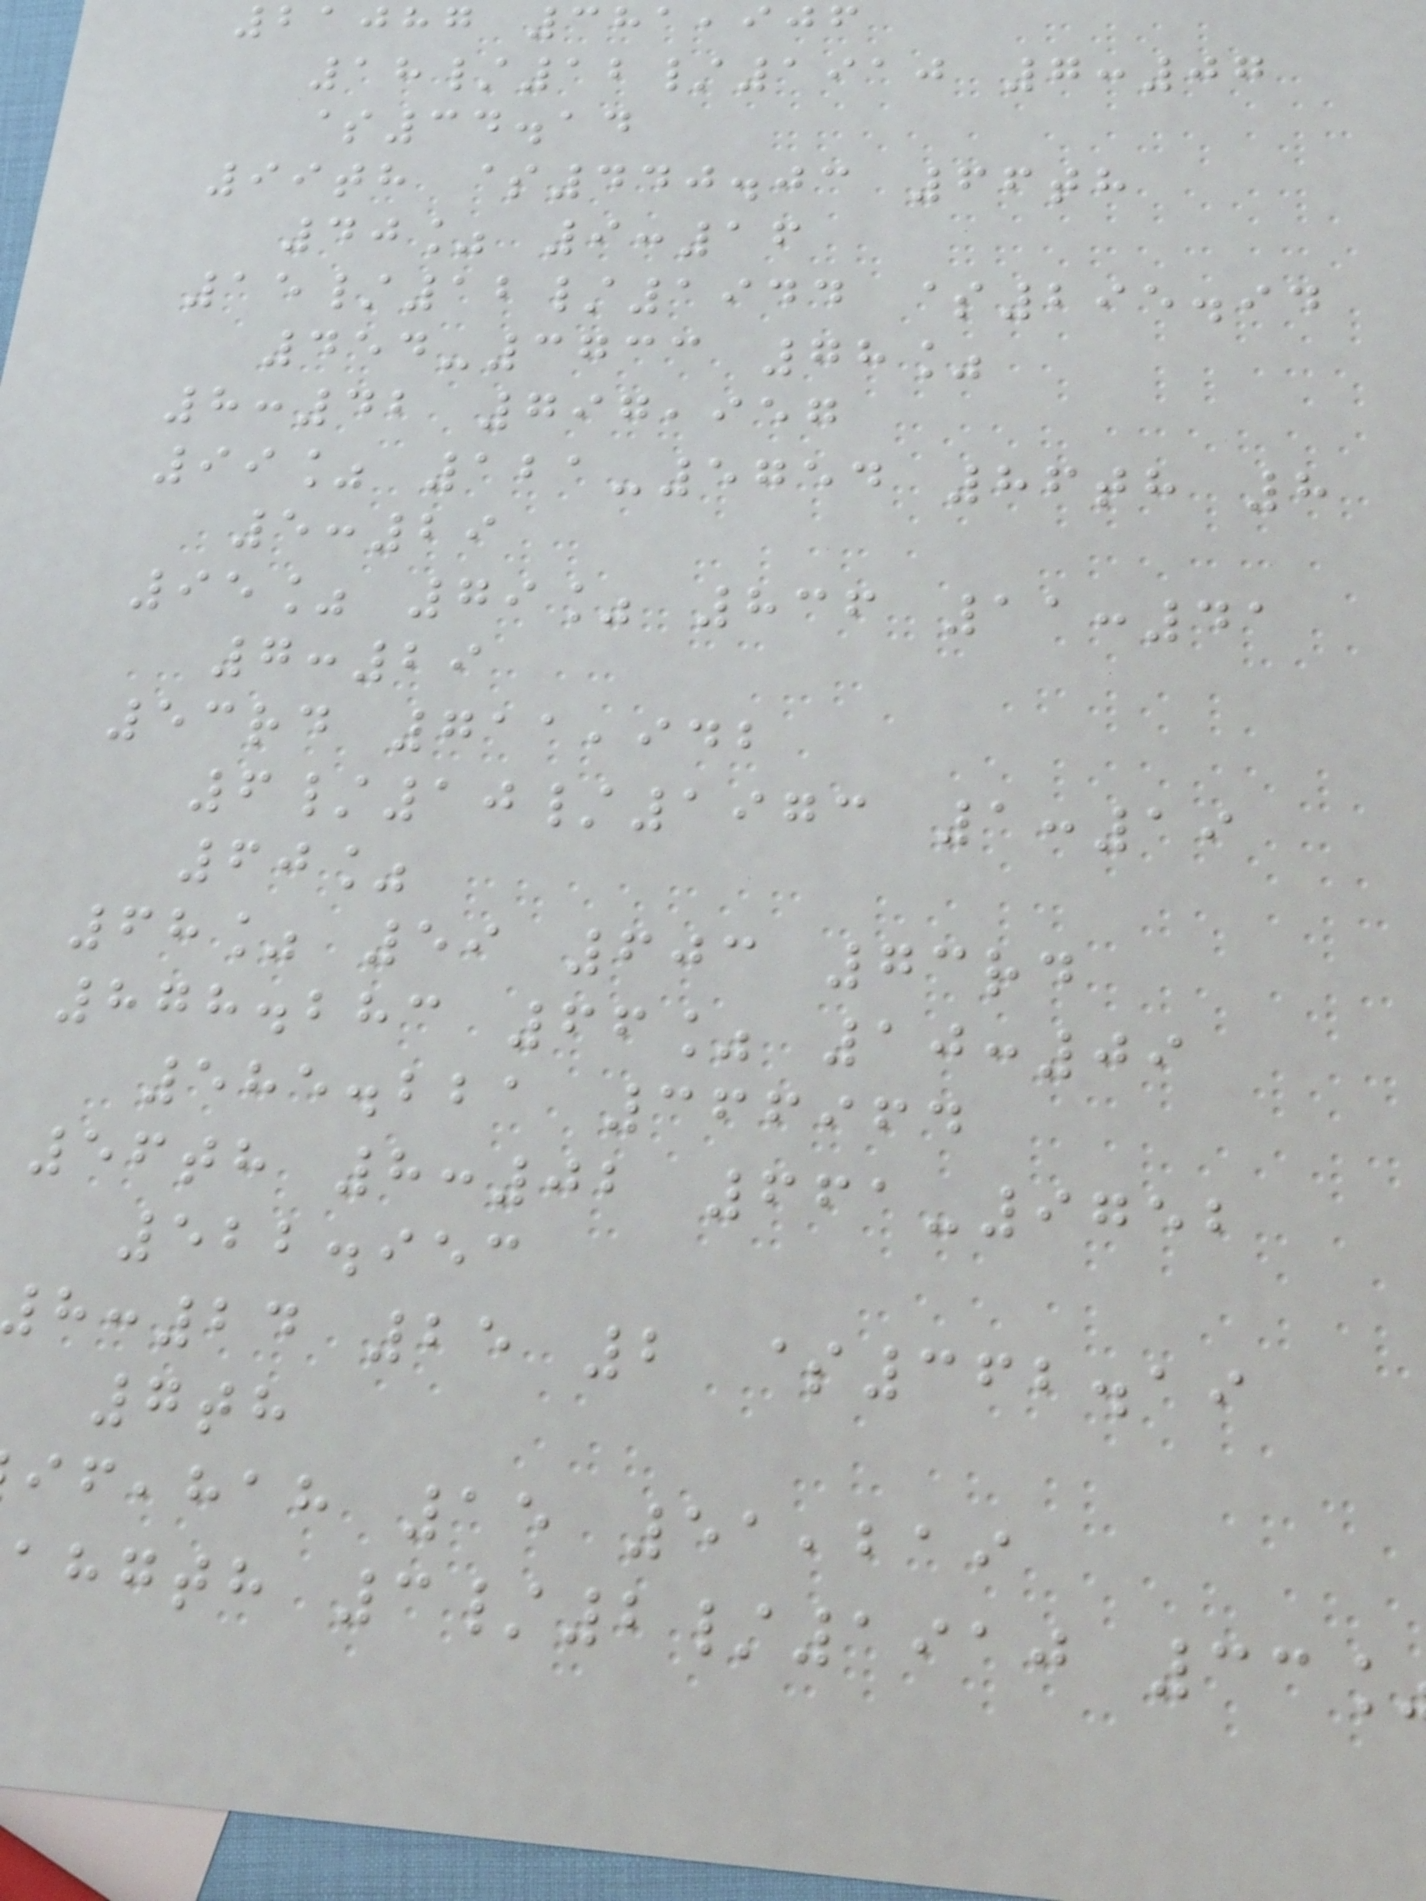21087 381,906
18/12/1910 7:07
$34.14
99th $440.03 66th
40% 9:16
15/12/1944 $295.94
454-3733 78%
8:42 797,957
99% 121-5754 86th 8
5:29
95% 79% 836 11:41
7:29
53rd 711,942
6/10/1973 1:19
60%
68% 59 603 73rd
878.283 66% 10:09
585.221 366964
56th 8:02 661-9752
522.953
:24 25 2 $362.19
7th
,hah 15 51,219
ahgth 3/2/1910 33
